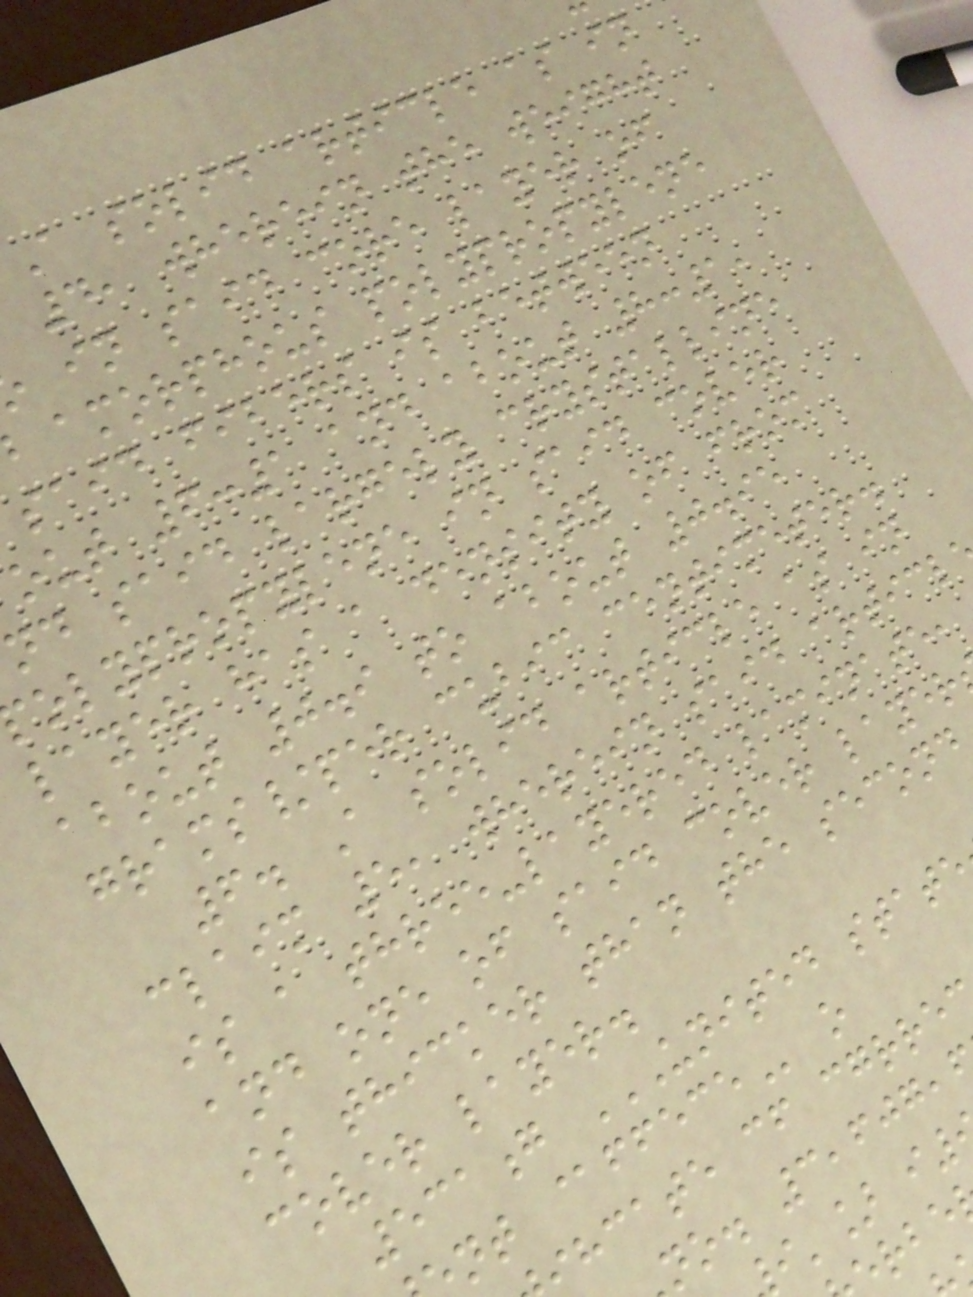A solid article as in
4, wherein the weight
in said core layer of
amorphous polypropylene
said fibers is between
out 6:1 and about 8:1,
nd said largely crystalline
olypropylene in said cover
layer has a density of from
about 0.9 to about 0.95
grams/per cubic centimeter.
6. A solid article as in
claim 5, wherein said articl
is a three-layered laminate,
and one of said cover layer
is thicker than the second
cover layer.
hcate cf
no. 3,607,
i'] i
